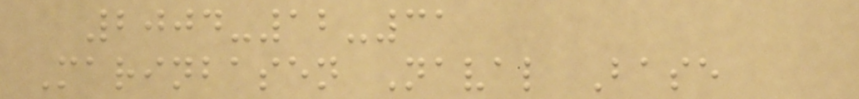2004-12-31
Marinbasen Naval Base
